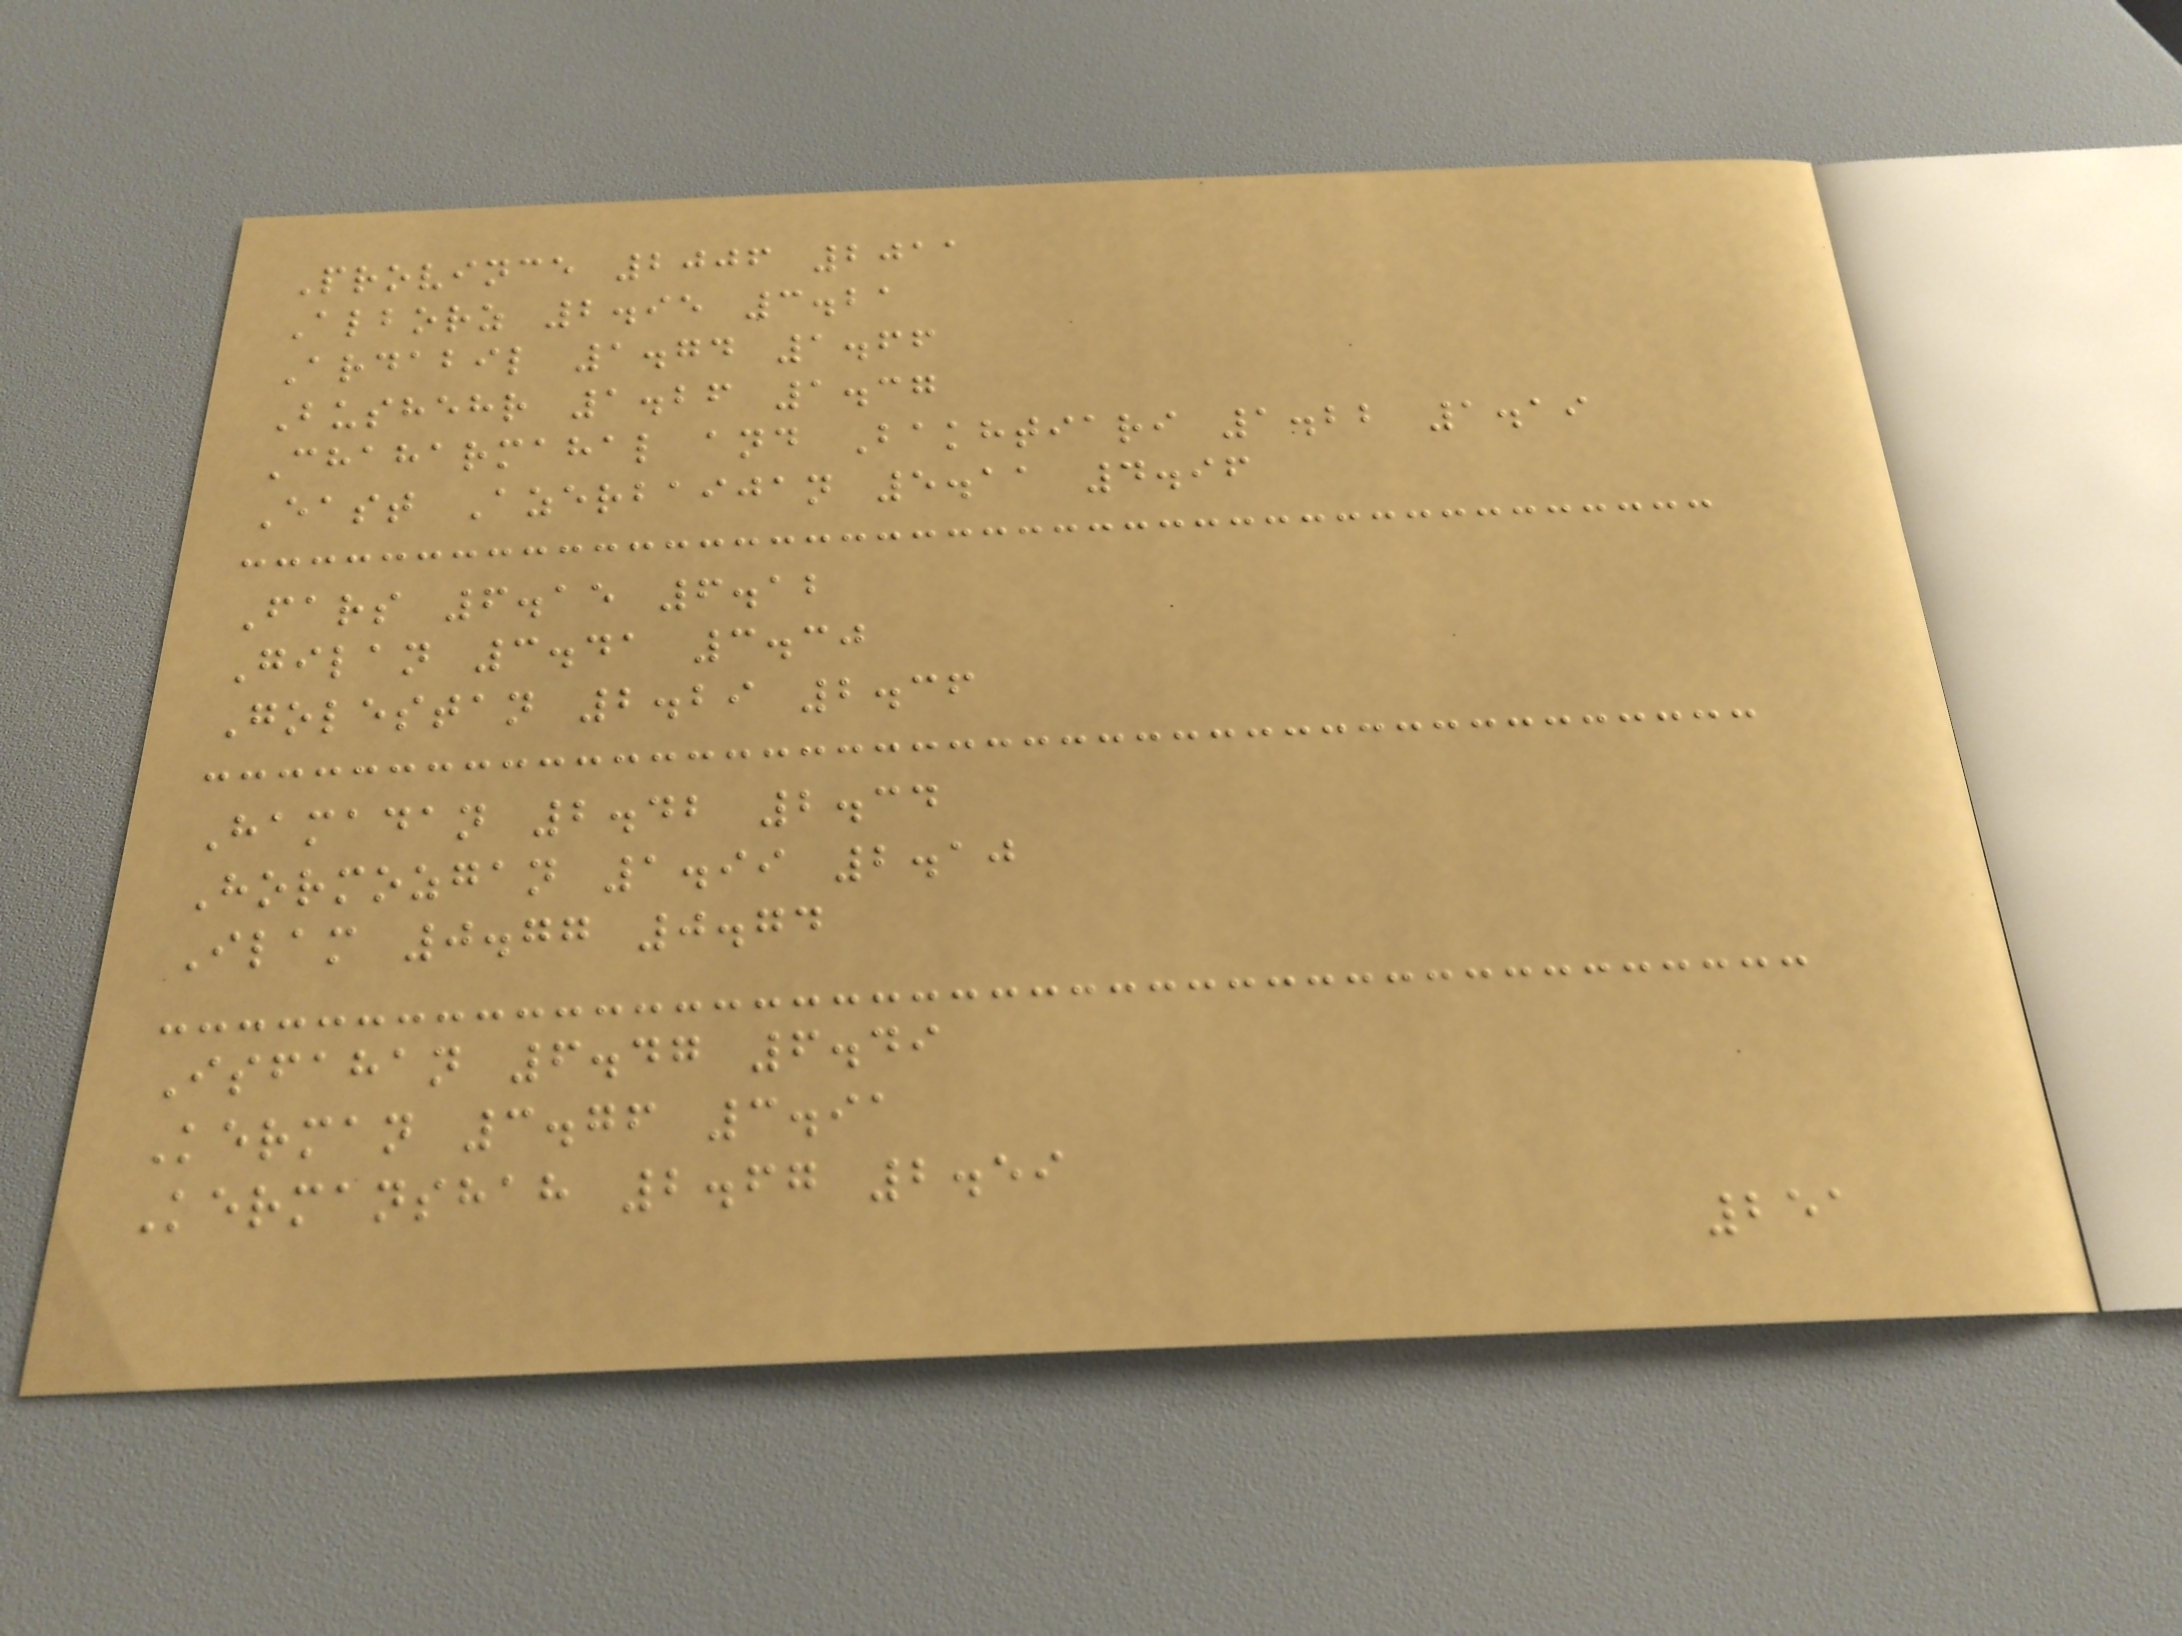Province 2006 2011
Alborz 2.95 3.21
Ardabil 1.74 1.66
Bushehr 1.26 1.37
Chaharmahal and Bakhtiari 1.22 1.19
East Azerbaijan 5.11 4.96
Fars 6.15 6.12
Gilan 3.41 3.30
Golestan 2.29 2.36
Hamadan 2.42 2.34
Hormozgan 1.99 2.10
Ilam 0.77 0.74
Isfahan 6.47 6.49
Kerman 3.76 3.91
Kermanshah 2.67 2.59
251
